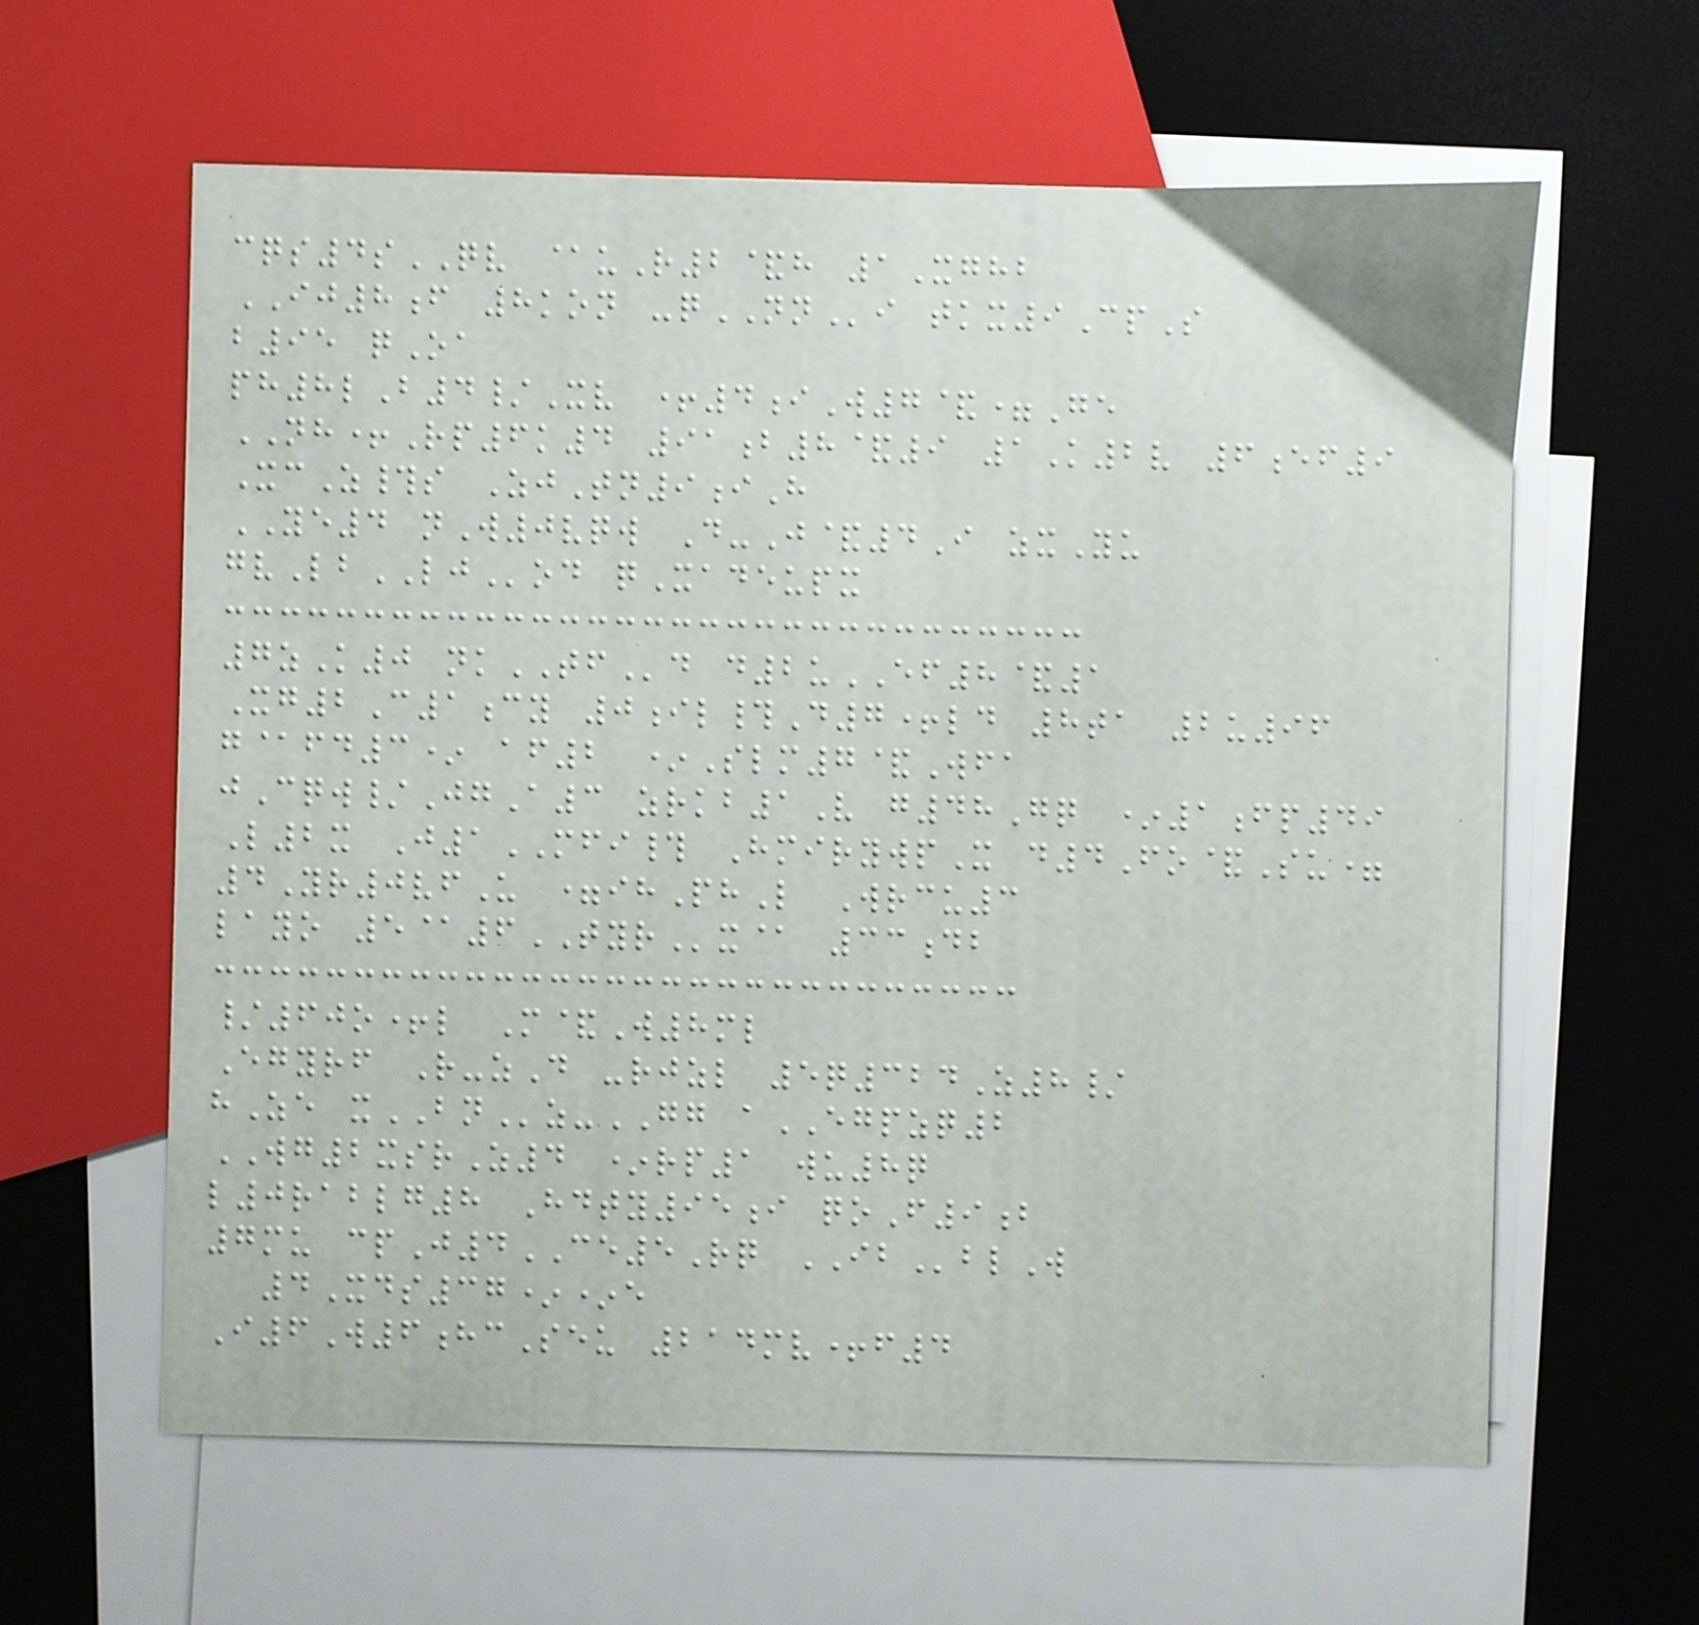cqs4sQV @uR2&h 1Xghb
IJ8f 8kon -qNNi tkx9CpS
b95 qOa
ph8lB4/Xv +4iW7&=Ge
NH+Rp6k4 91b8&9 1K2v 6ef9
XcZ#s ZjTn9iH
YE4 nW0vqw D-J&4I zxYu
gvLbLJod qXadeupx
7zK0 nkTFd d2uEF8&1
Xg2C1cy 0il#D7+ld 8ta 2u96
g@fd3* af2 *Slm7&Wfa
jCqw/JgA3 zrkb1V g48Gq *1fp49
L2x J1MFI# HmirywpX d4Fo&Su=
4Yr0vfU =ihPhL Wrcu3
layo 5@6TYRx@ 33db
/60o+l M&W8ml
Egyrf R-zD -rjzl 5q324Z8/
hZe xBNz-GG aEGPZQ2
WG2xsrZ4 *rp1 wu8q
l0rablg8 Hdty95i qoF9b
7mu cpJ4CE5Rq IBblW
4Xds37**e
I6W6hcSeu 214mv+f4
